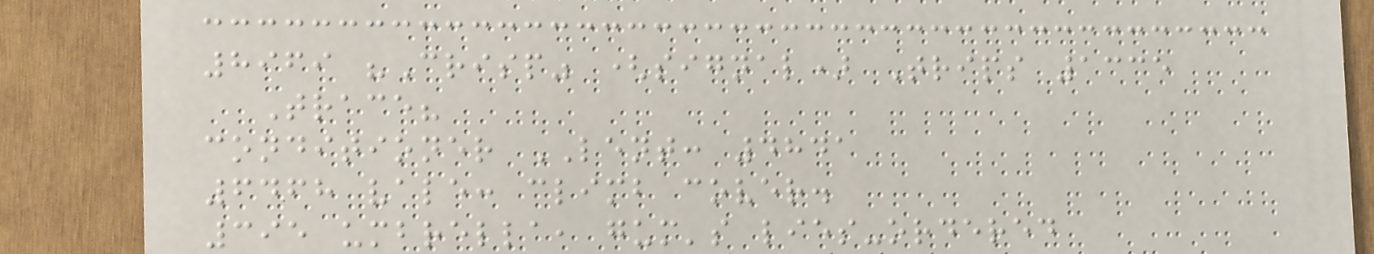8969 "Crisp" (signal) Trips 1335
Trace?
conditioner LENT: 4841
6468 vale: climb cover.
395 umbrella, gum's lies-ordered
